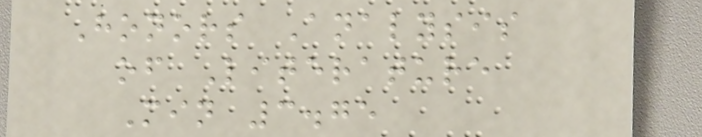Honors Analysis
of Literature
Min 3.75
